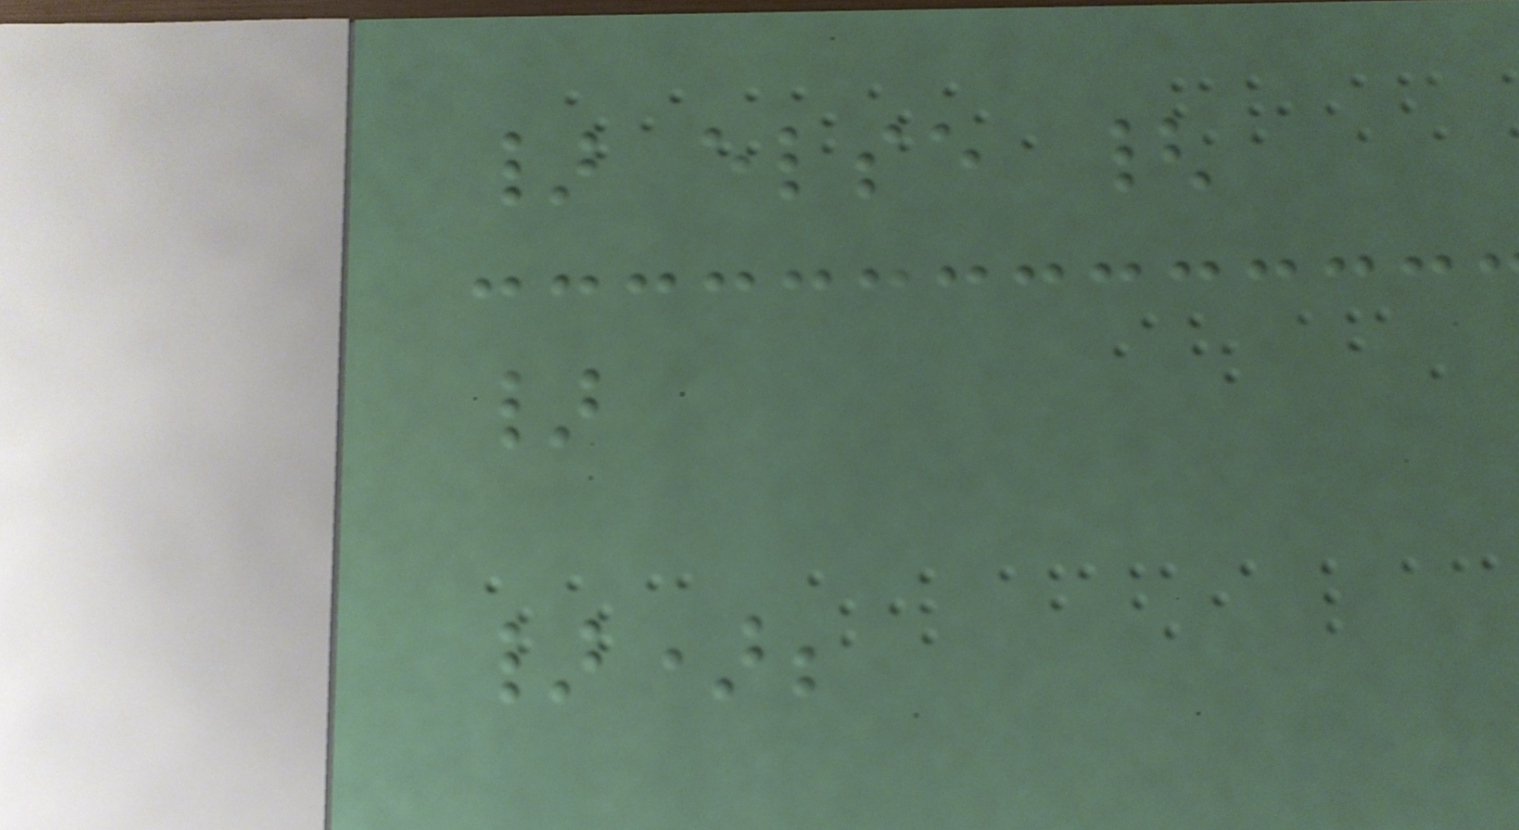} else {
}
});
